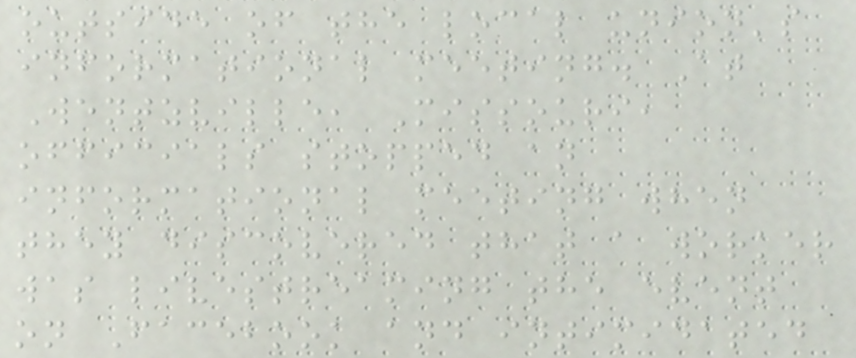outside of the local union's
informational meeting. At
Wentzville, Missouri,
officials stopped an
informational meeting when
they discovered that a worker
was livestreaming the event
on Facebook and intimidated
